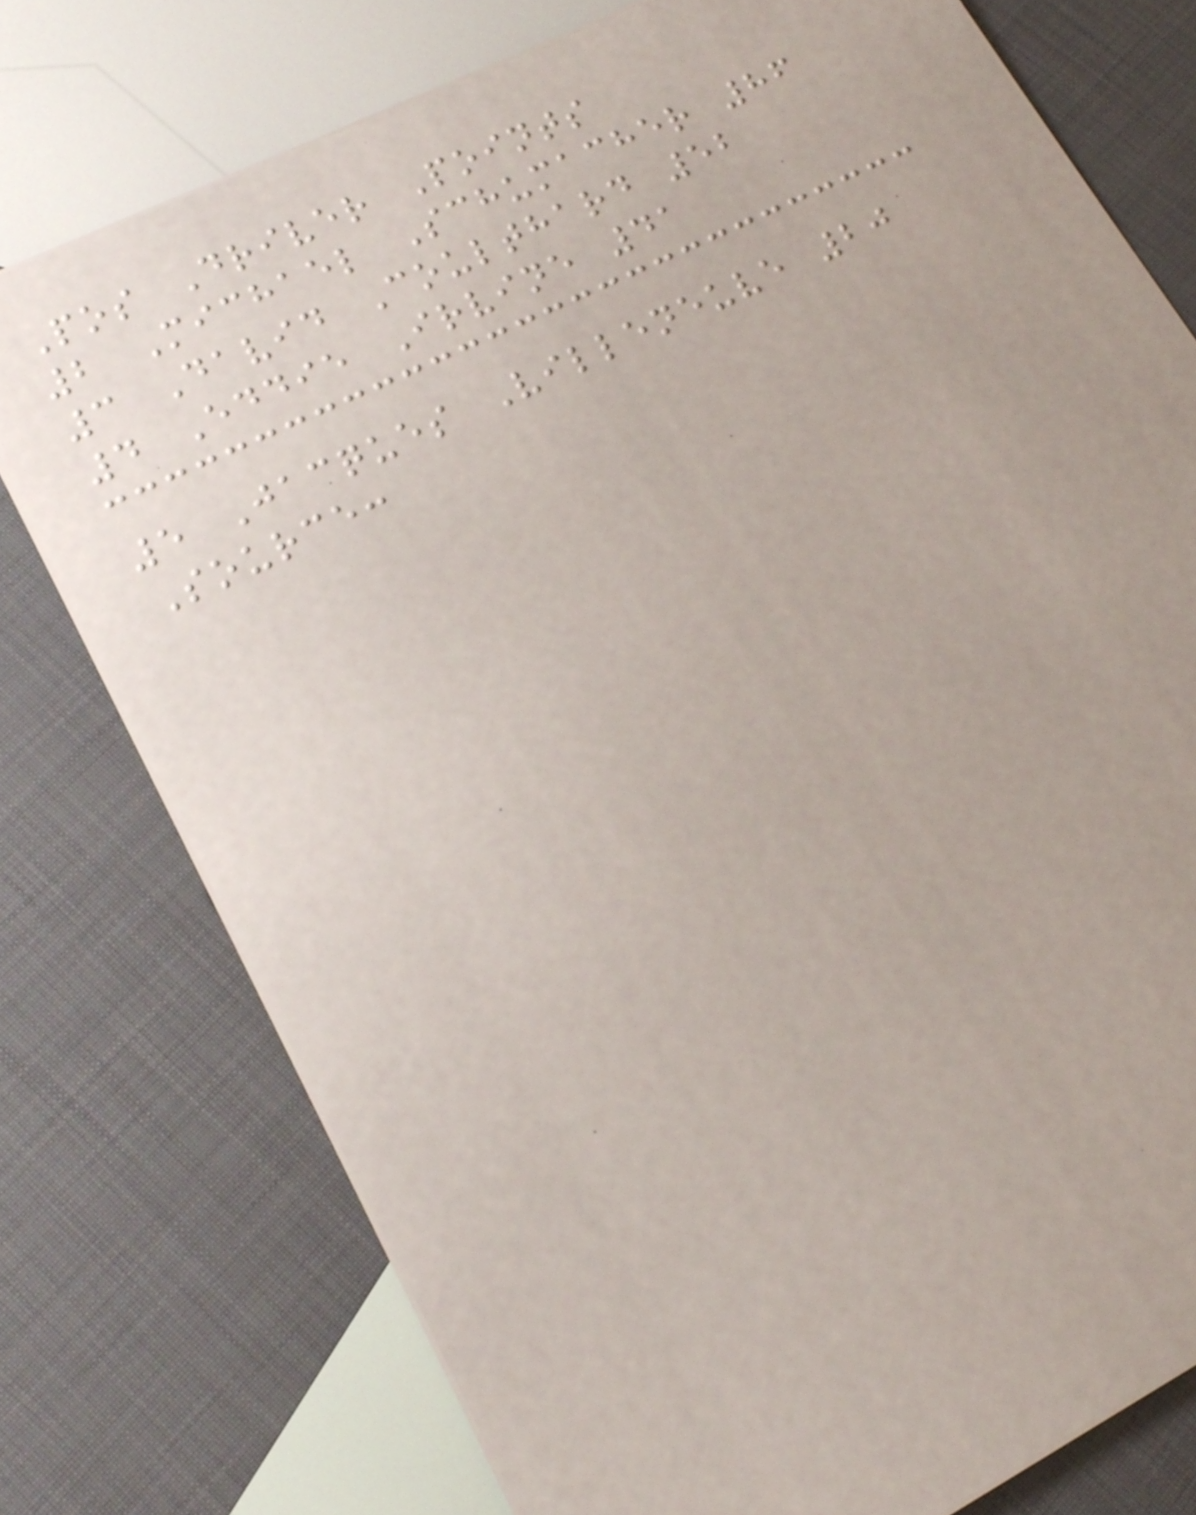Pos Driver Points
2 Michael Schumacher 86
3 David Coulthard 52
4 Eddie Irvine 41
5 Jacques Villeneuve 20
Source:
